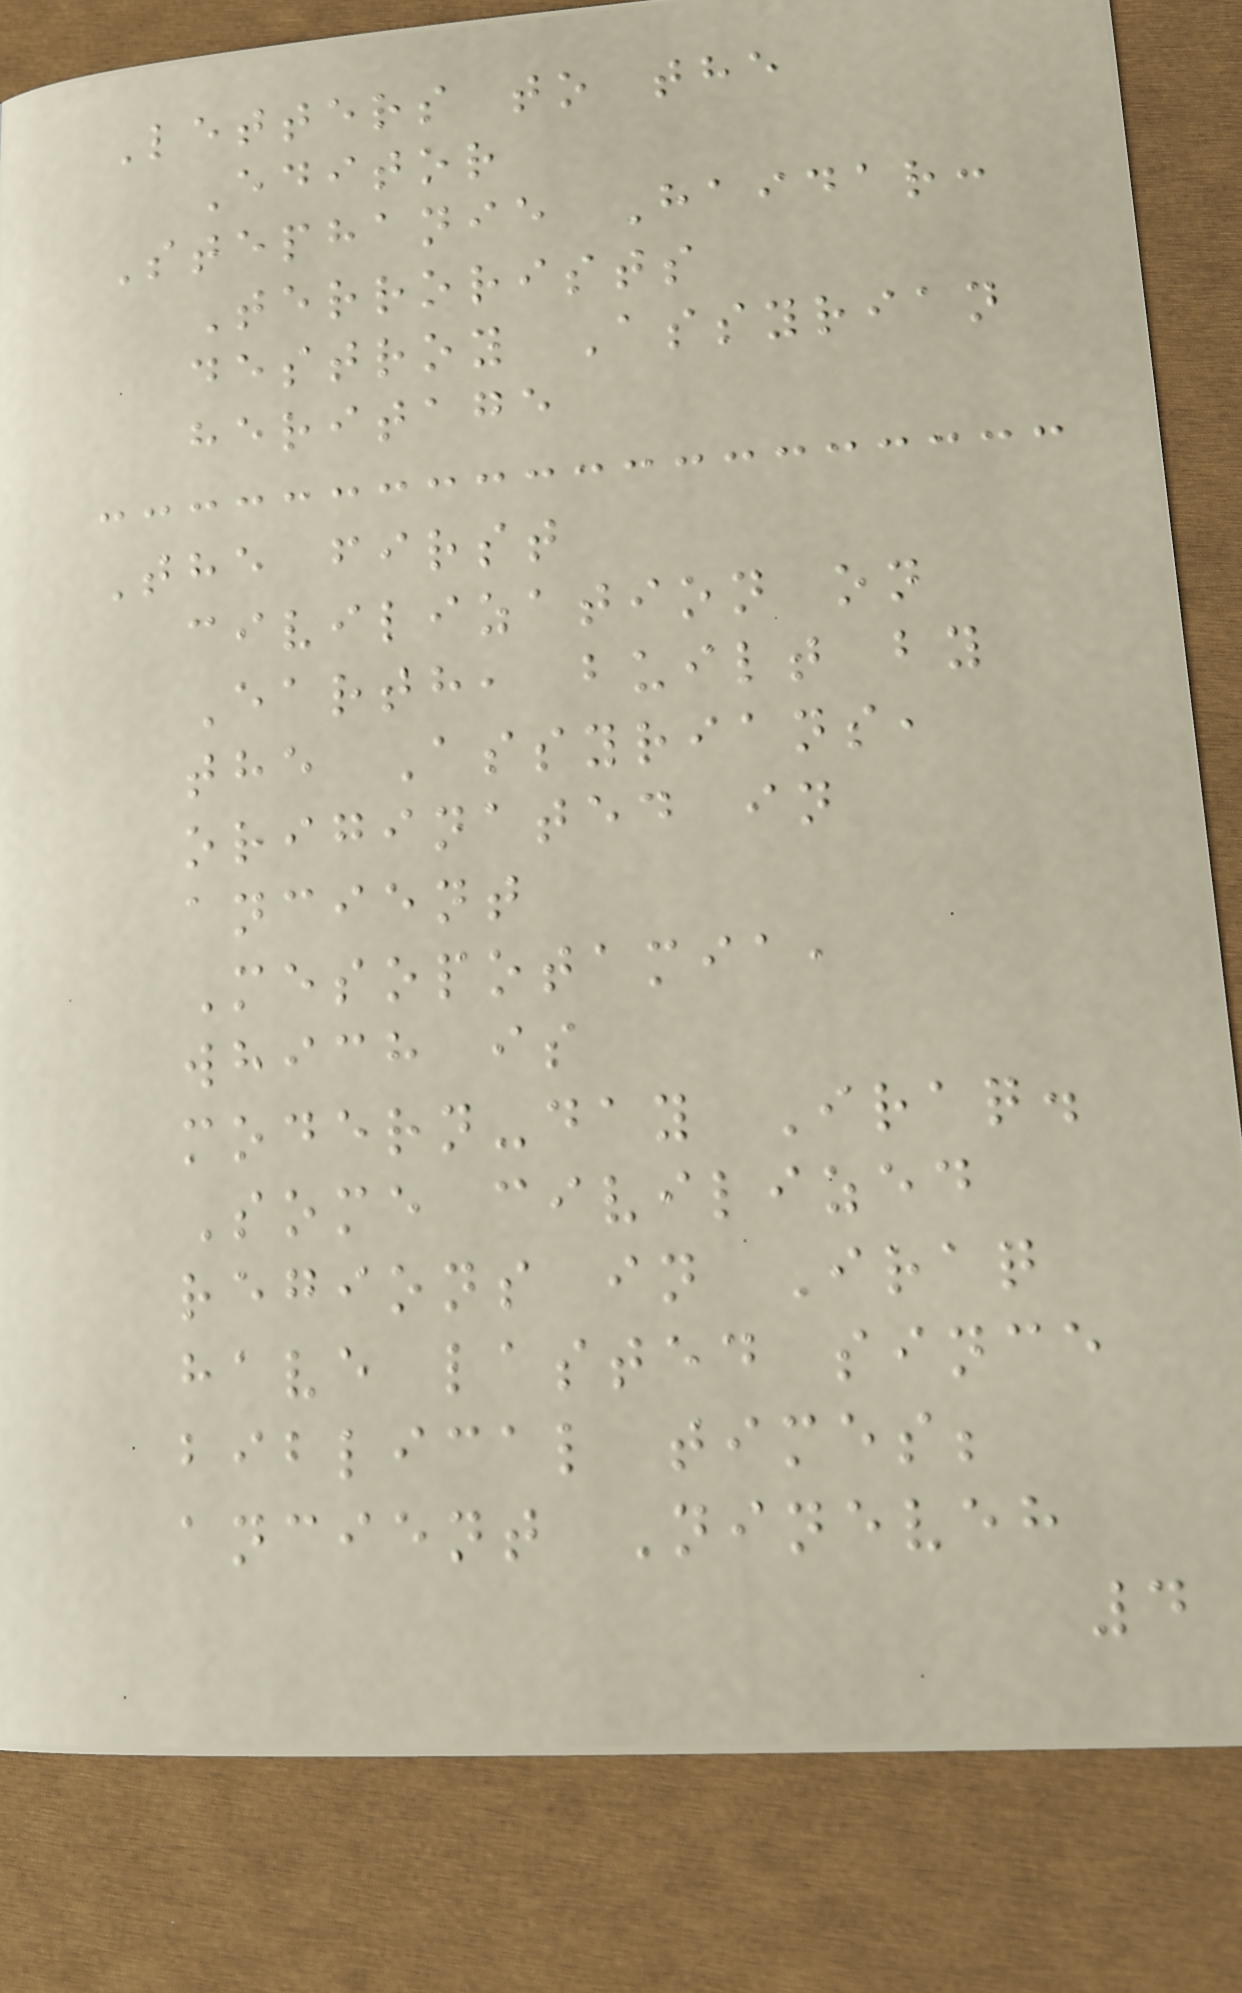Letters to the
Editor
Stephanie Haidar:
Terrorists
destroy Assyrian
heritage
The first
civilization on
Earth, built by
the Assyrians,
originated in
ancient
Mesopotamia,
which is
modern-day Iraq.
Some civilized
regions in Iraq
have lasted since
biblical times;
ancient Nineveh
4
